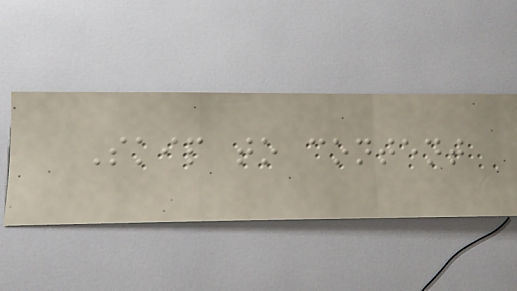Skip to content
